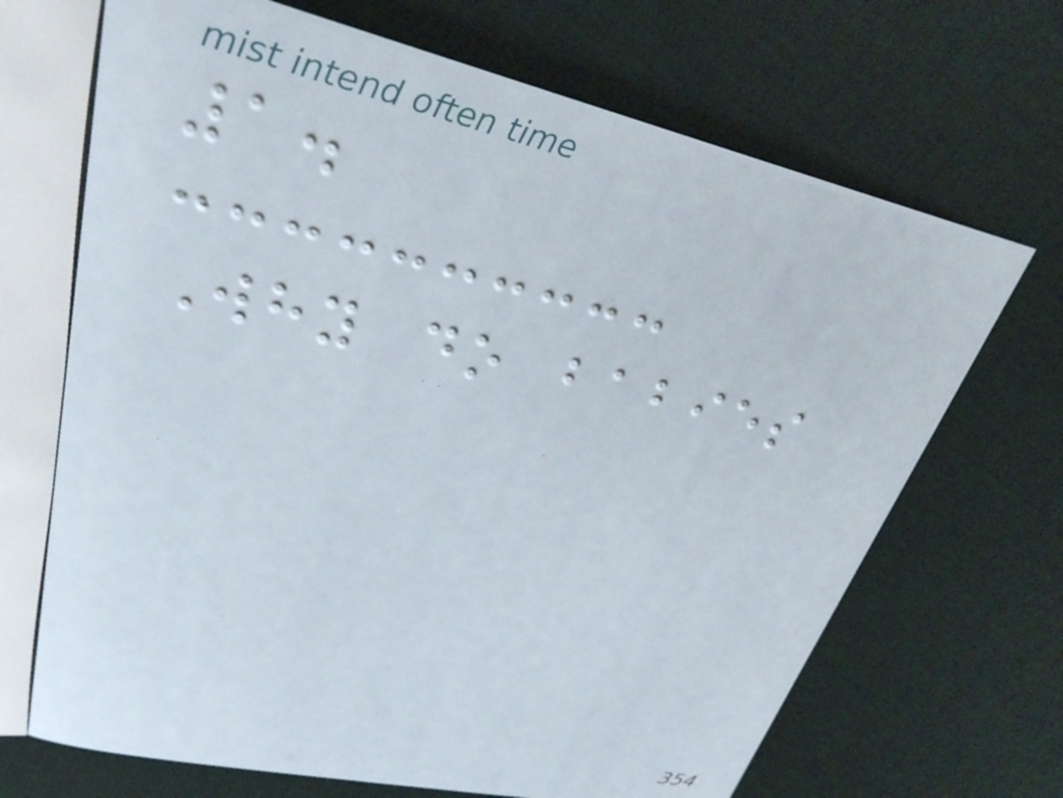1.
Why do babies
